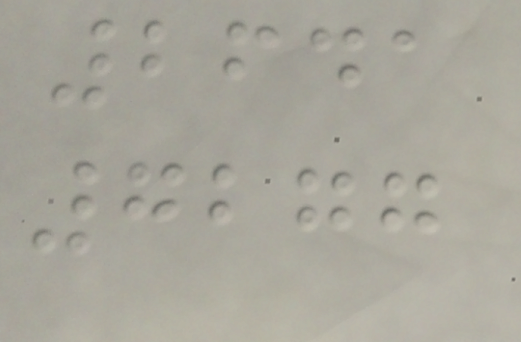2641
7277
